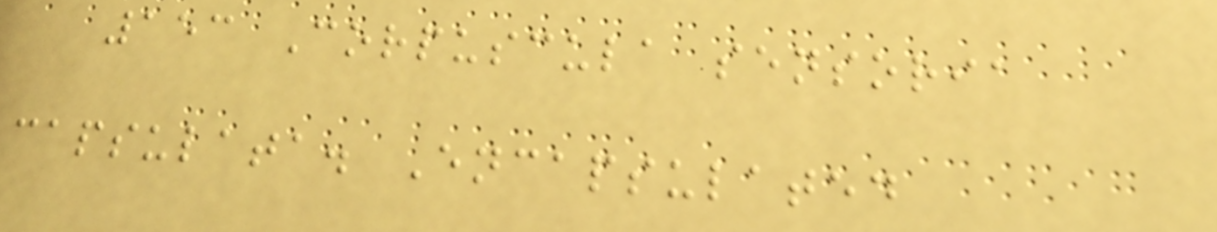153 Corpuscula sensoria
capsulata. Encapsulated
